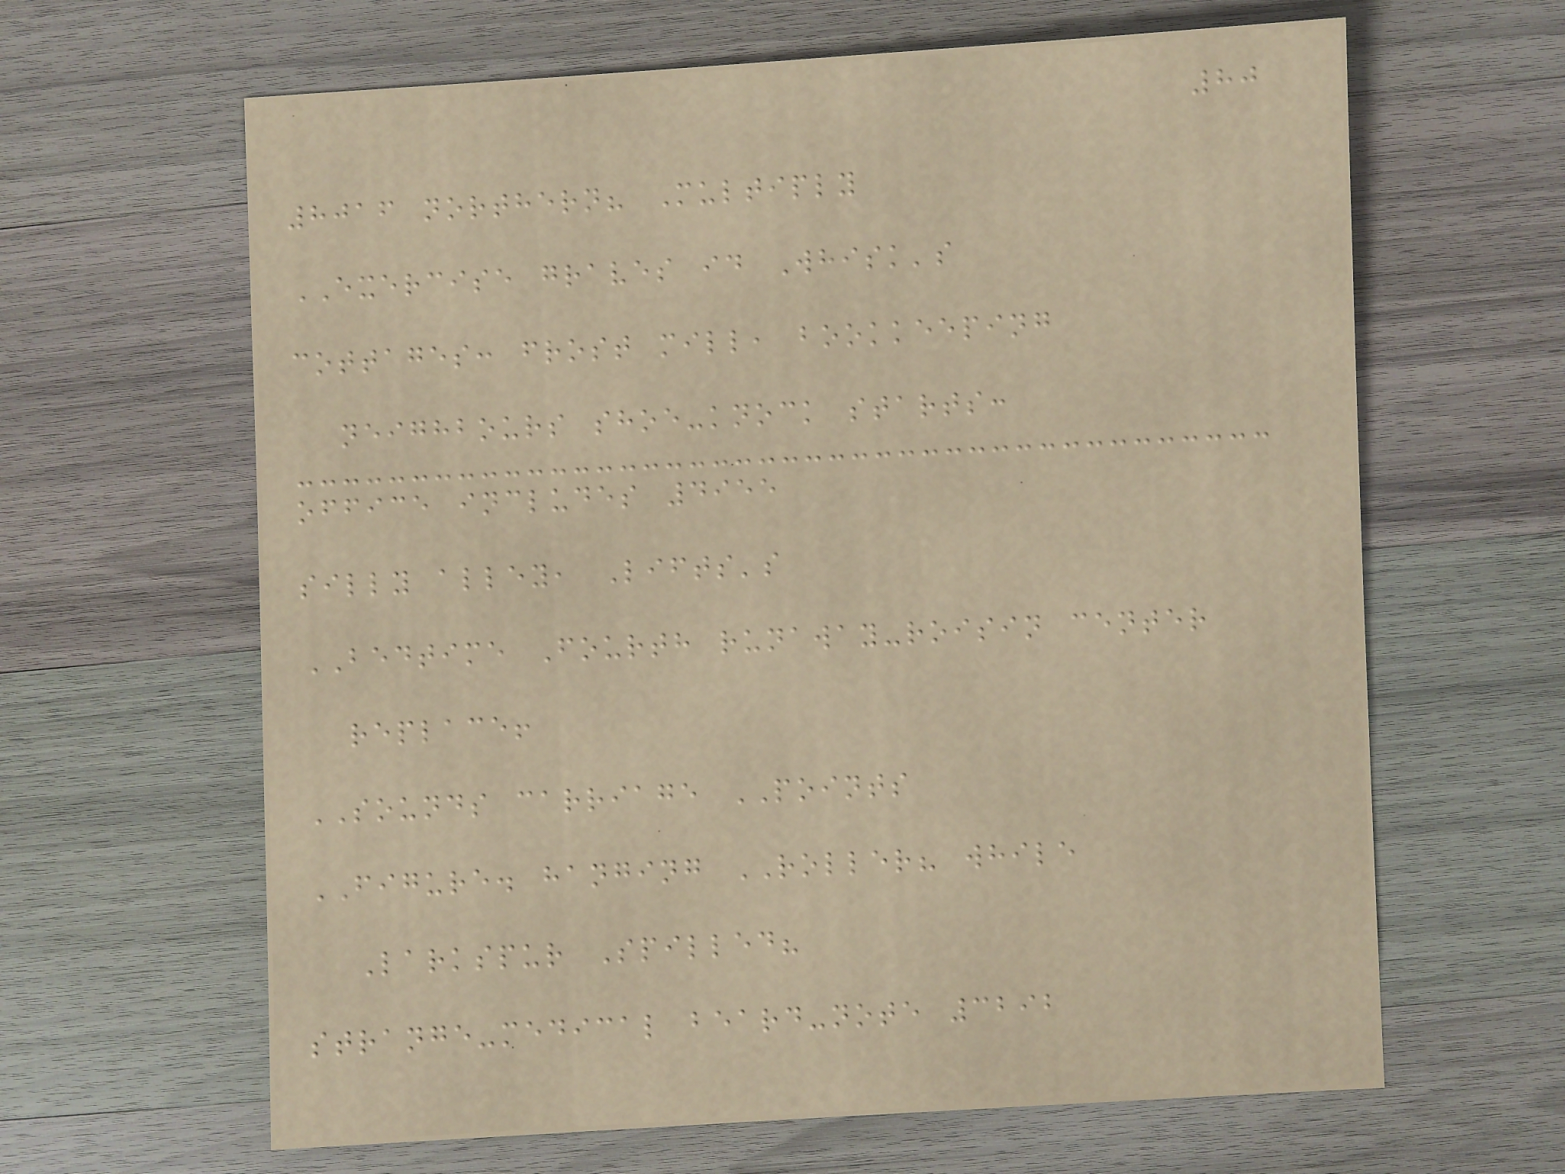80
8016 northern? Multiply
EXERCISE graves id Whisk's
cottages: frost mill, bookkeeping
neighbours shoe-knock starts:
office includes 4955
silly alley, Lifts's
BEDTIME Fourth runaway-roisin center
replace!
SOUNDS carriage POINTS
FIGURE. hanging ROLLER? while
Larkspur Spilled?
strange-medical beard-note 3292
